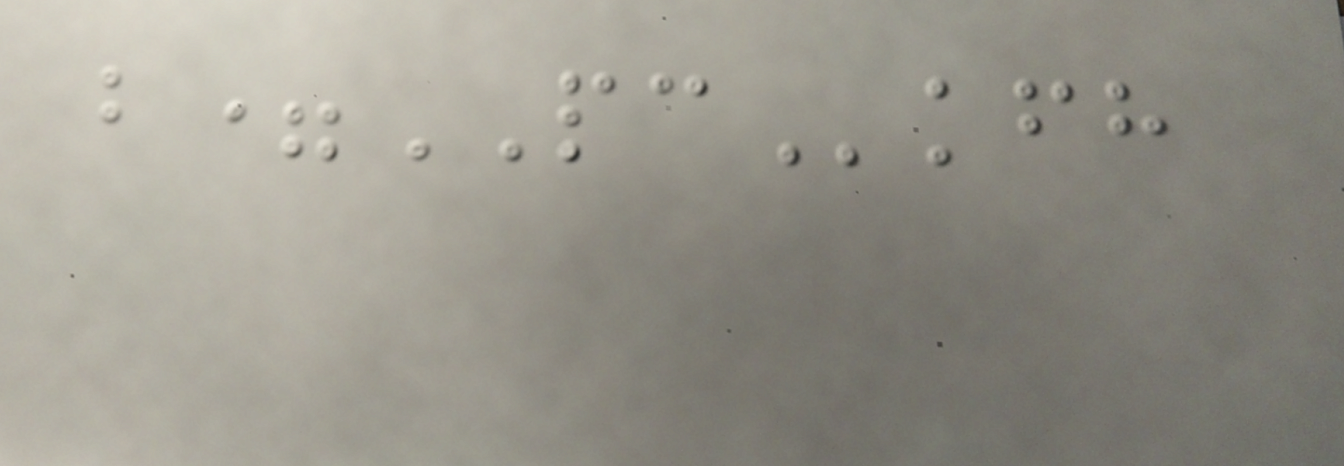b=PCkfh
